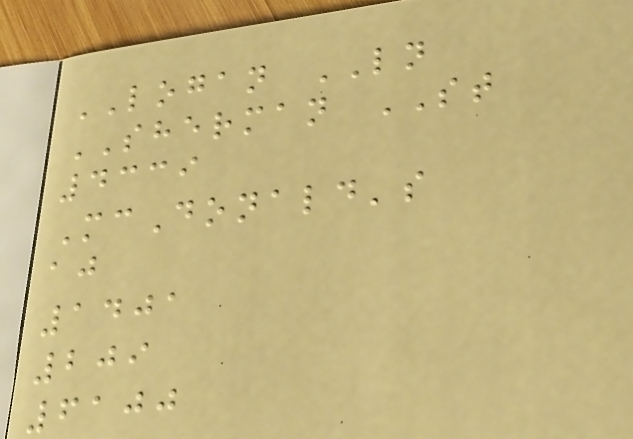LOGAN LN
SHERMAN ST
4339
McDonald's
aj
1401
209
6100
